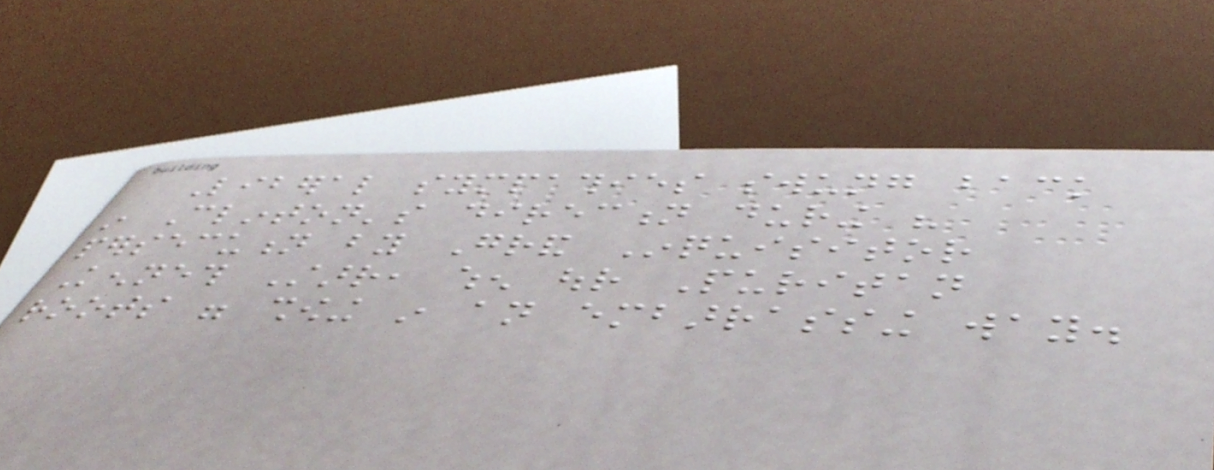Liberal sympathies swung back
in Clinton's direction during his
persecution by Grand Inquisitor
Kenneth Starr, when our Puritan
roots were showing in an embarrassing way.
